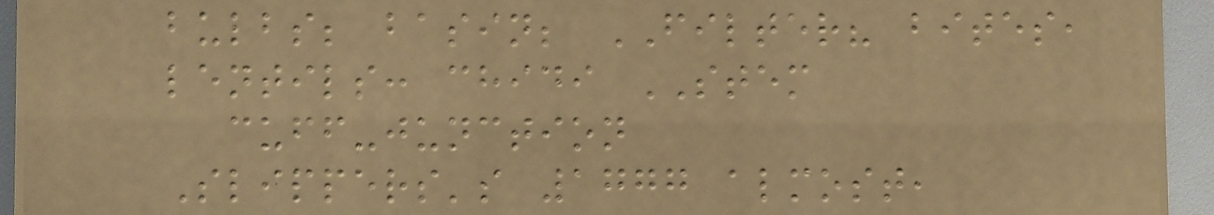bulbs; basin; FILTER? bites,
lentils: chidi STEM
cuff-junction
Slippers's 1777 almost,
